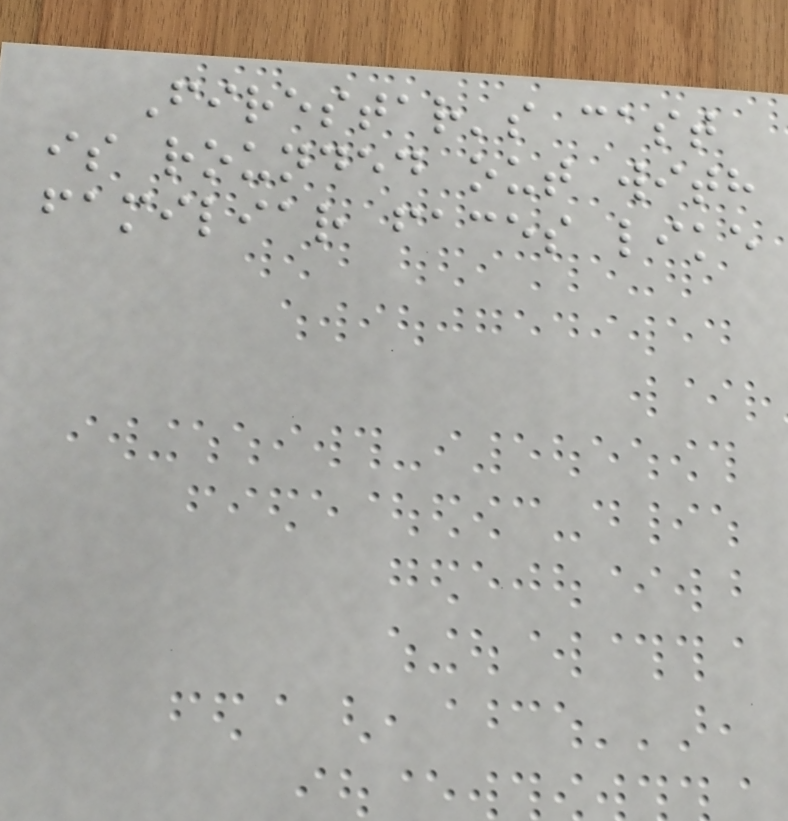Firestar's cast
is rounded out with
familiar faces like
